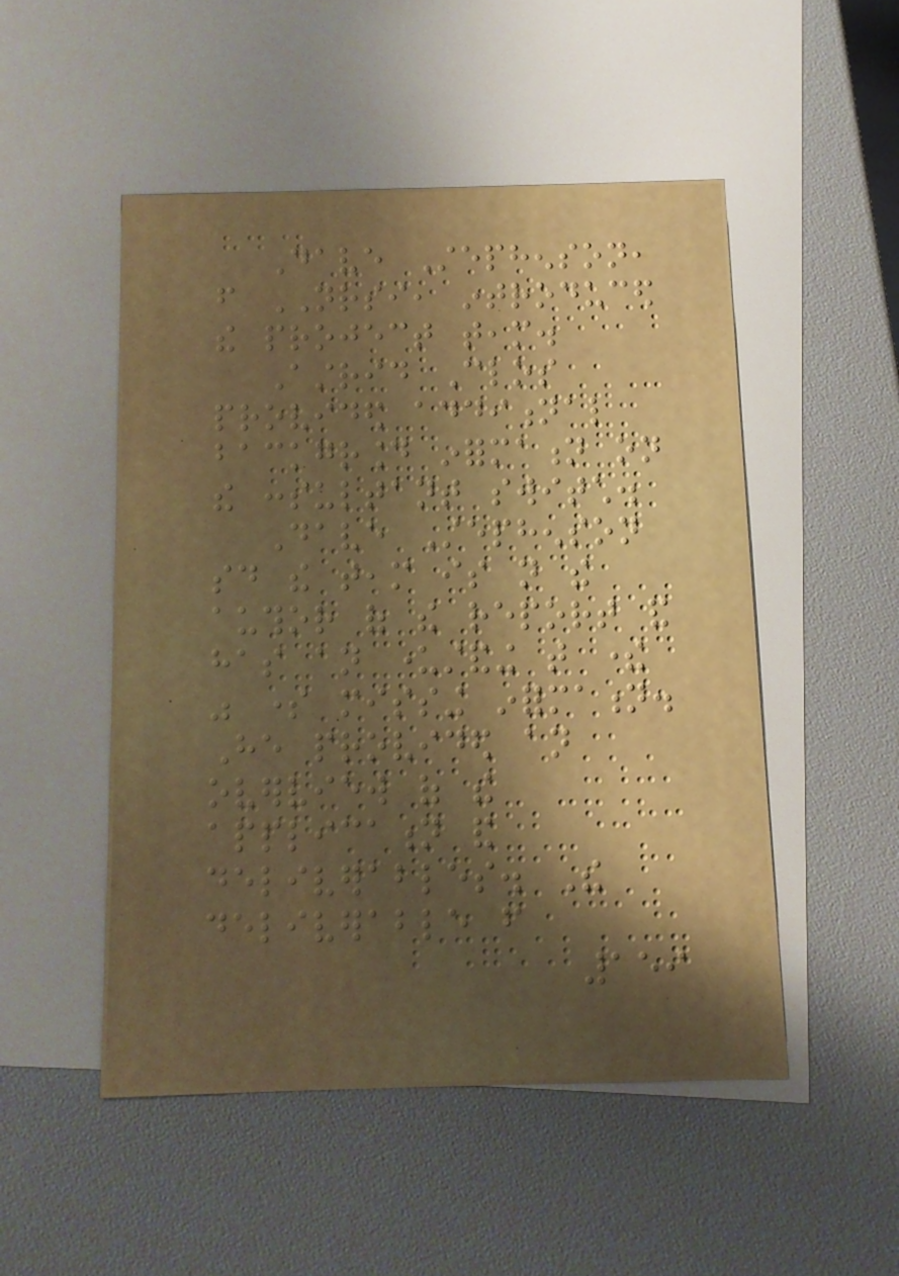Dave Stephenson,
from NRSI, introduced
the project team.
Astrid Clos
provided additional
background information on
the consultant switch.
Dave Stephenson
said the team is not the
author of the report and
has an understanding that there
was some missing information.
He provided an
overview of the
application and
deliverables. The
deliverable from
159
